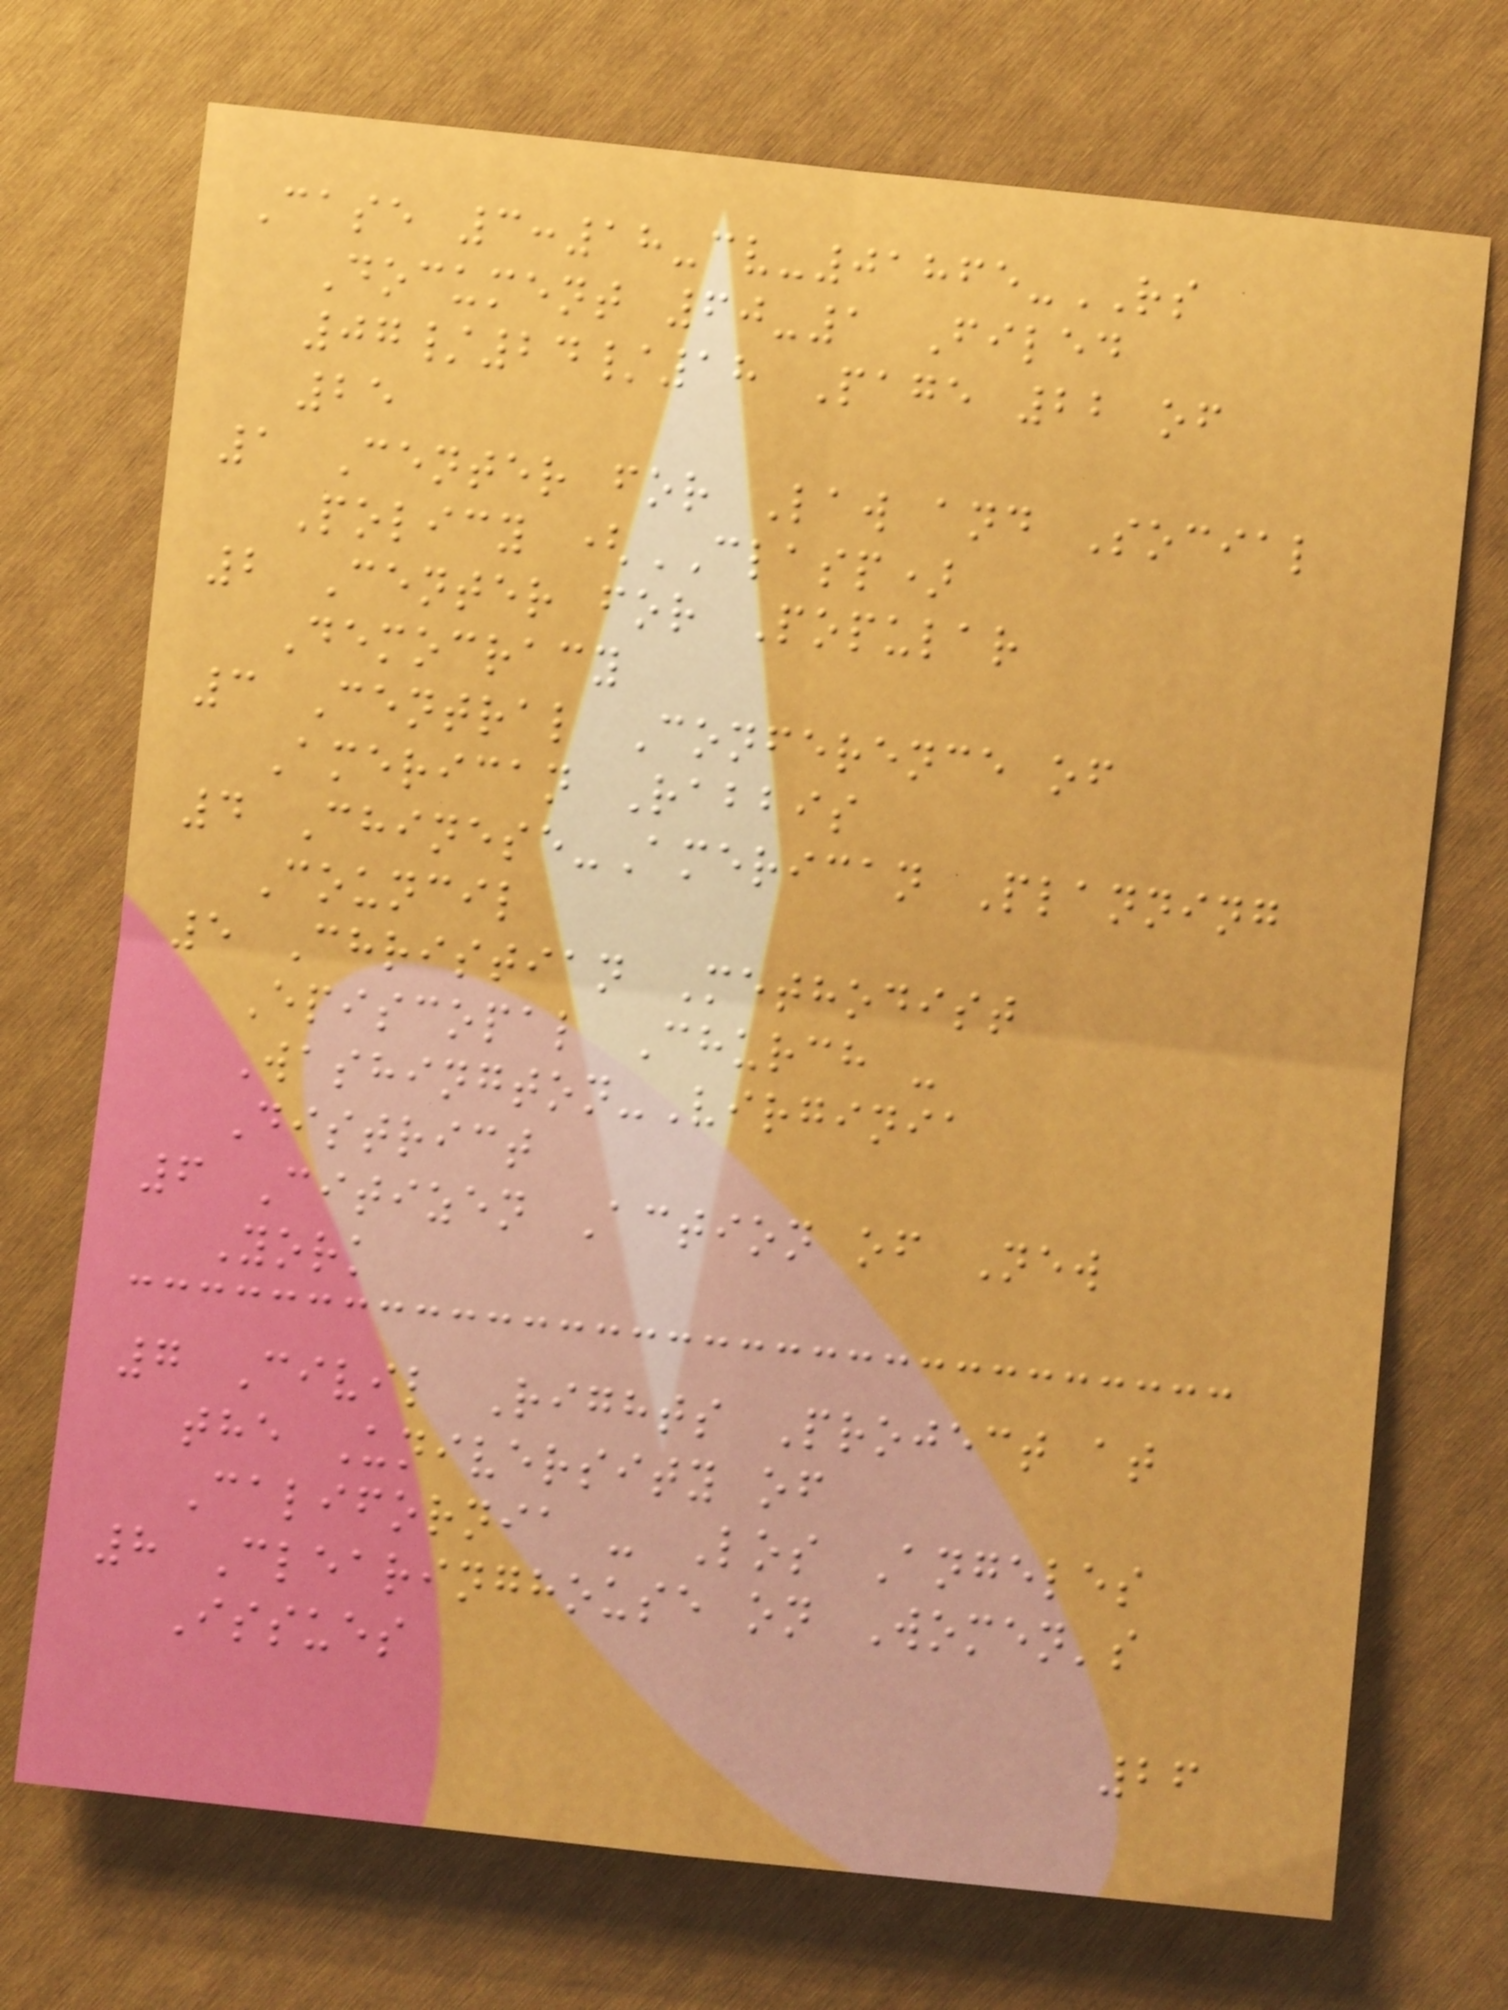Case 3:18-cv-01865-RS
Document 60-1 Filed
07/24/18 Page 22 of
25
1 Center for Law and Social
Policy (CLASP)
2 Center for Popular
Democracy
3 Central Conference of
American Rabbis
4 Chinese-American Planning
Council
5 Christian Methodist
Episcopal Church -
Washington-Virginia
District
6 Citizen Action of New
York
7 Civil Rights Project at
the University of
California - Los Angeles
8 Clearinghouse on Women's
Issues
26
